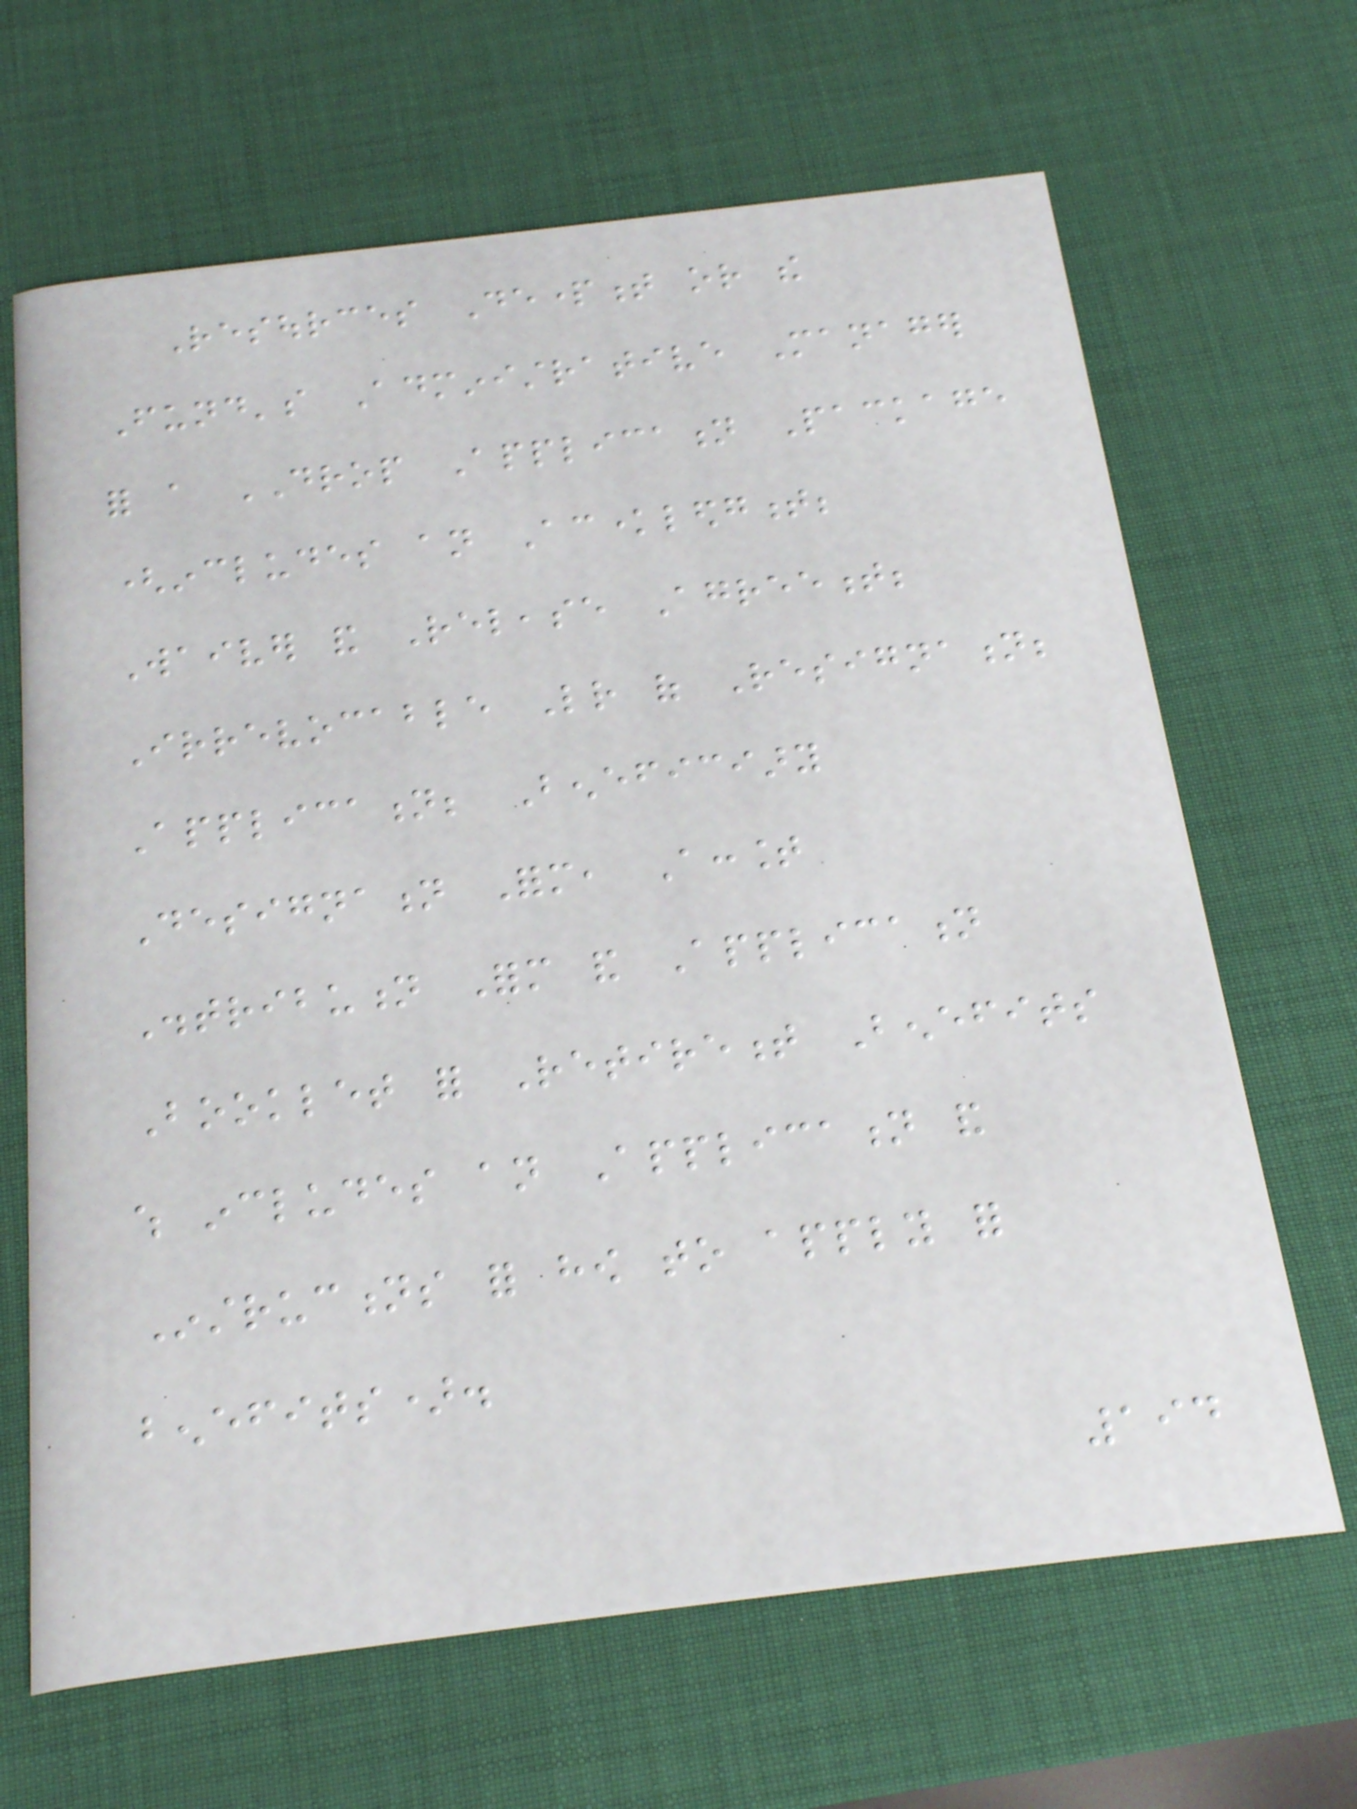Resources Department or the
Fund's Administrative Manager
for a DROP Application Package
(includes an Acknowledgment;
Waiver and Release Agreement;
Irrevocable Letter of Resignation;
Application; Beneficiary
Designation Form, Account
Distribution Form and Application
Booklet for Retirement Benefits
which includes an Application and
Instructions for how to apply for
benefits).
194
